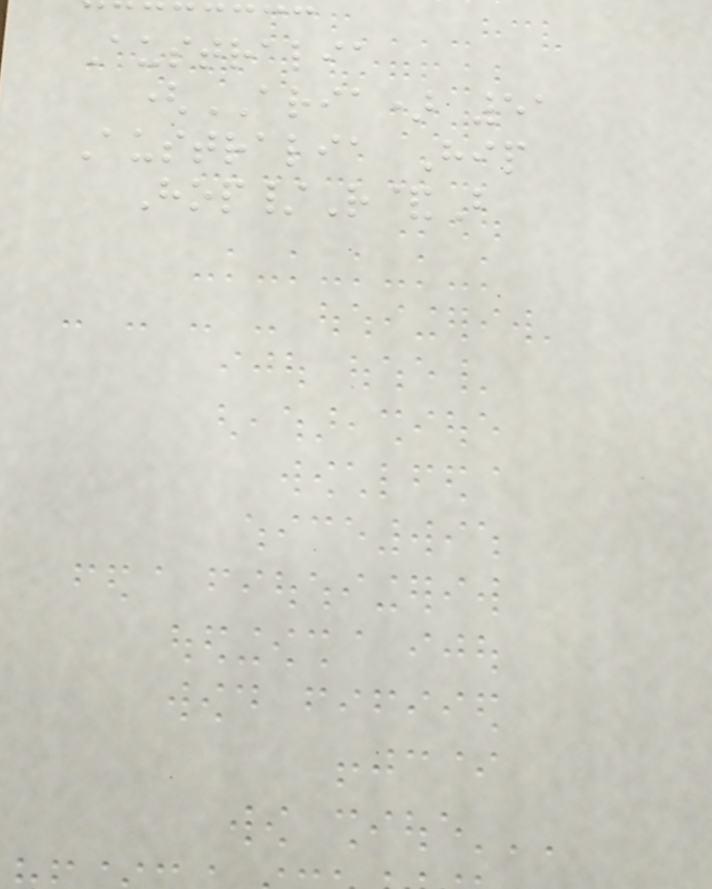Australia
(ARIA) 51
Australia Hip
Hop/R&B
